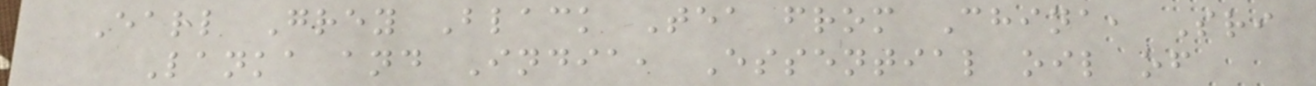Earl Grey Black Tea from China, Sri
Lanka and India, Essential oil of
